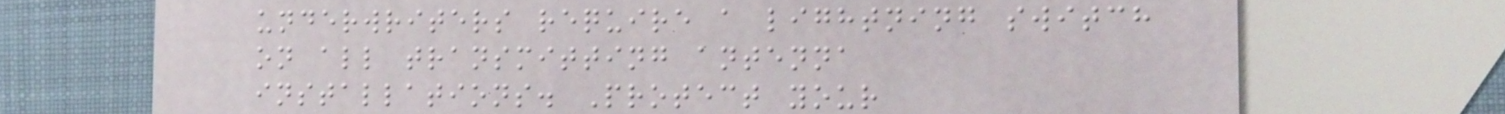underwriters require a lightning switch
on all transmitting antenna
installations. Protect your
